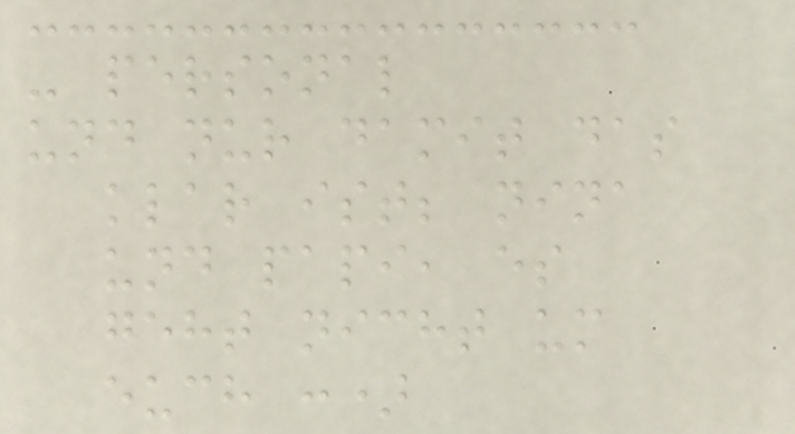- personal
und nur damit das
klar ist; nina
und papi, es
geht nicht um
euch :)
